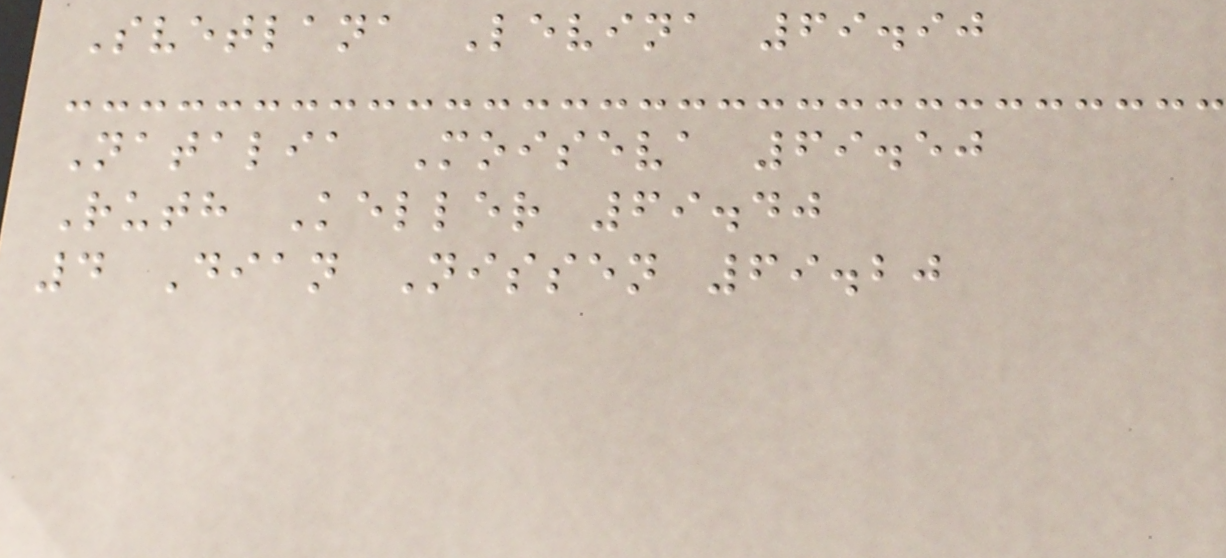Svetlana Levina 69.90
Natalia Moiseva 69.50
Ruth Keller 69.40
4 Dian Nissen 69.20
